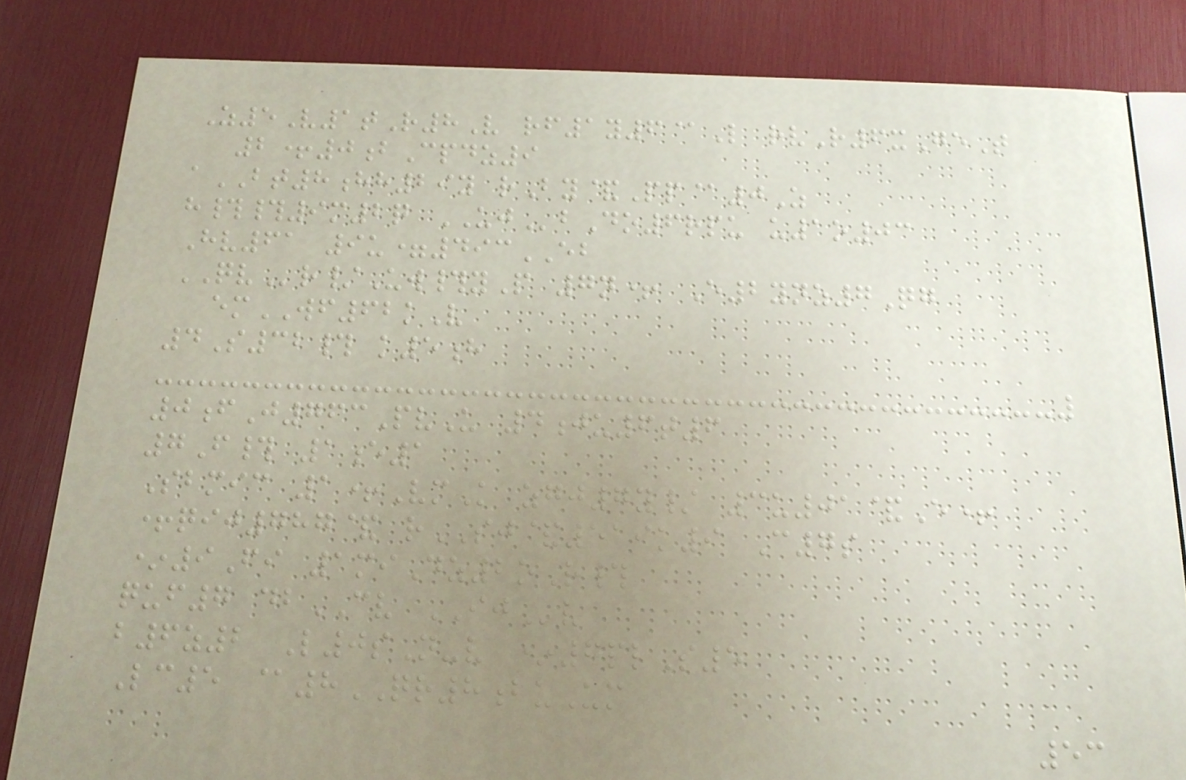Z5V1tR8V rf1y6@L rvR6xGeT
2+0bCpdz9
aBT8hh29y rBy&Pp@0Z
h##9m2q UJbDo6rpu u1o03
Hv61 9u=493EB
QVr/Uw#yP 7n+ E2ynz7Qg
emWF62kV
4S32# k5h
0fJ763PvU 4ju6t6
7F# 1e1
Sbmic 1+VmK zgj7y/ 3u01&E+
+qij787& rSJ&519k9 C7s
*9Fi 1miDz2oR#
quf7 dbCV IJv
b6z2 L0sN-v *7plS5
Lc5 @8QR8buUm
53
